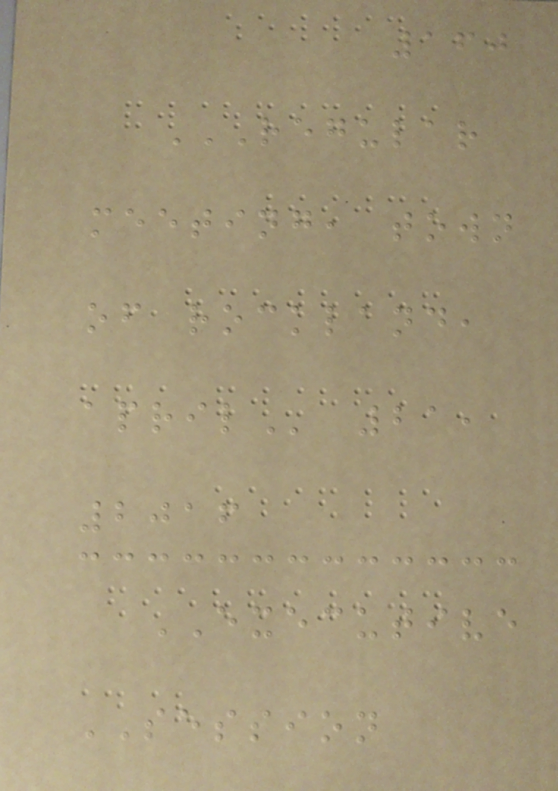160
REGULAR
MEETING, TOWN
OF ROCKLAND,
APRIL 21,
2016
EXECUTIVE
SESSION
